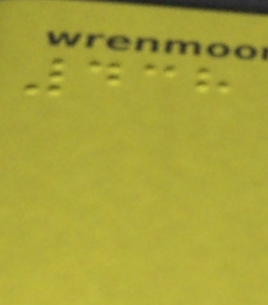438
